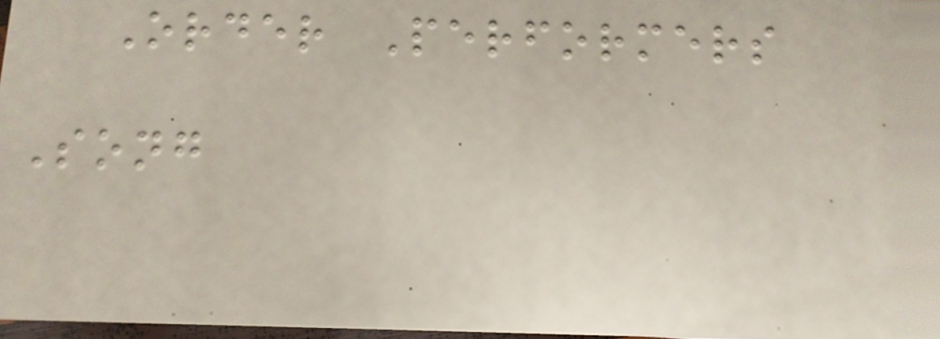Order Performers
Song
